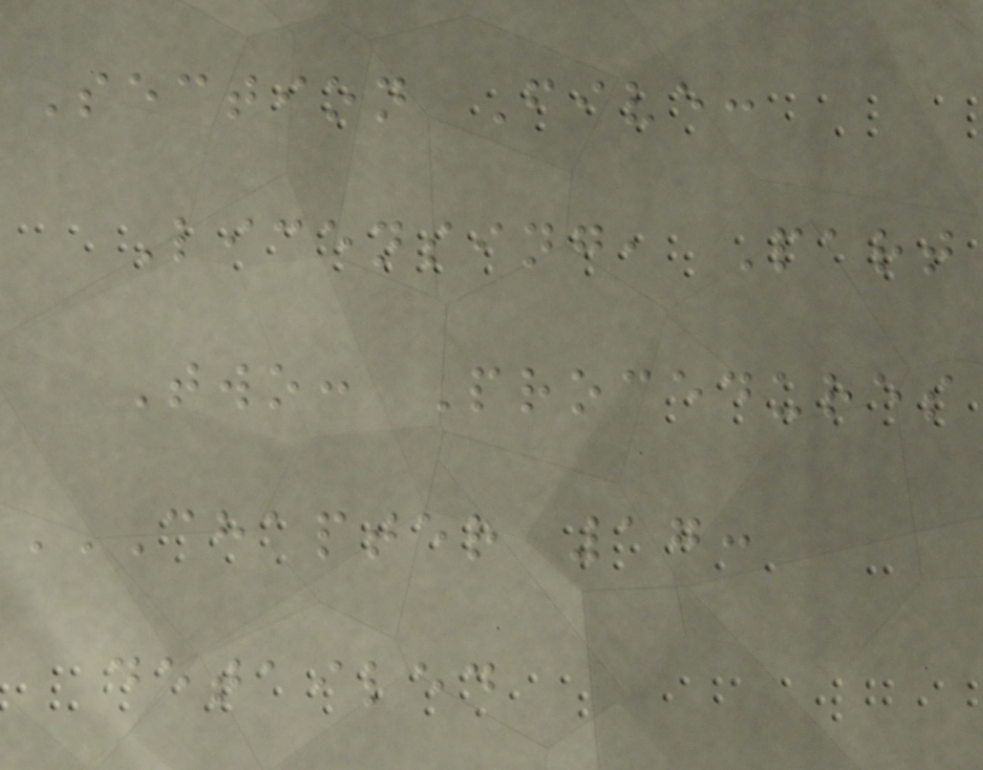Section Five:
Licensing, Part
Two: Procedures
CHAPTER 17:
DETAILED
